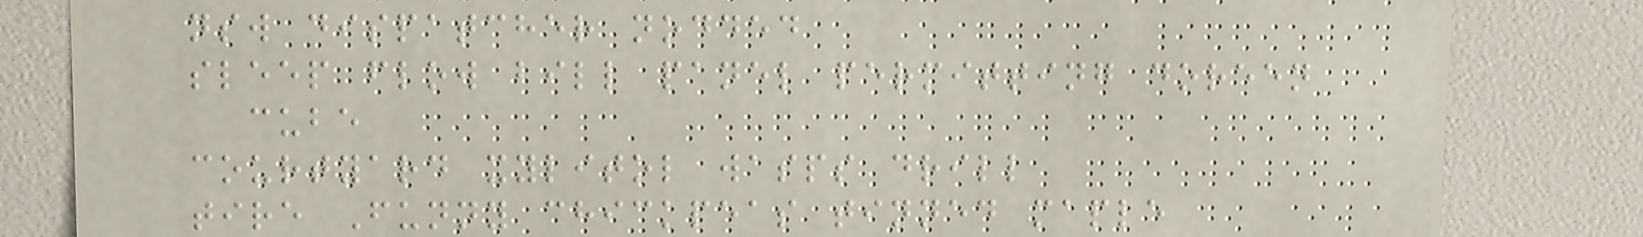nsw dispatcher nodded
sleep flow bill panel permitting doreen
cube
courtyard xylitol wasps drill
tire Funny chickpeas tinned maple
